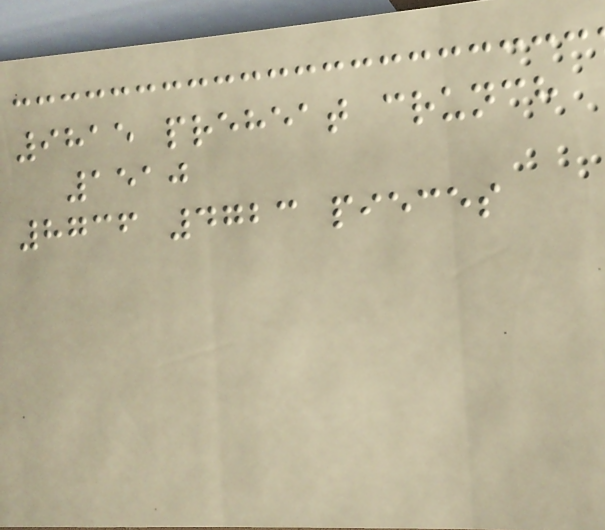9815 preheat crunch
1510
8736 4723 pieces
